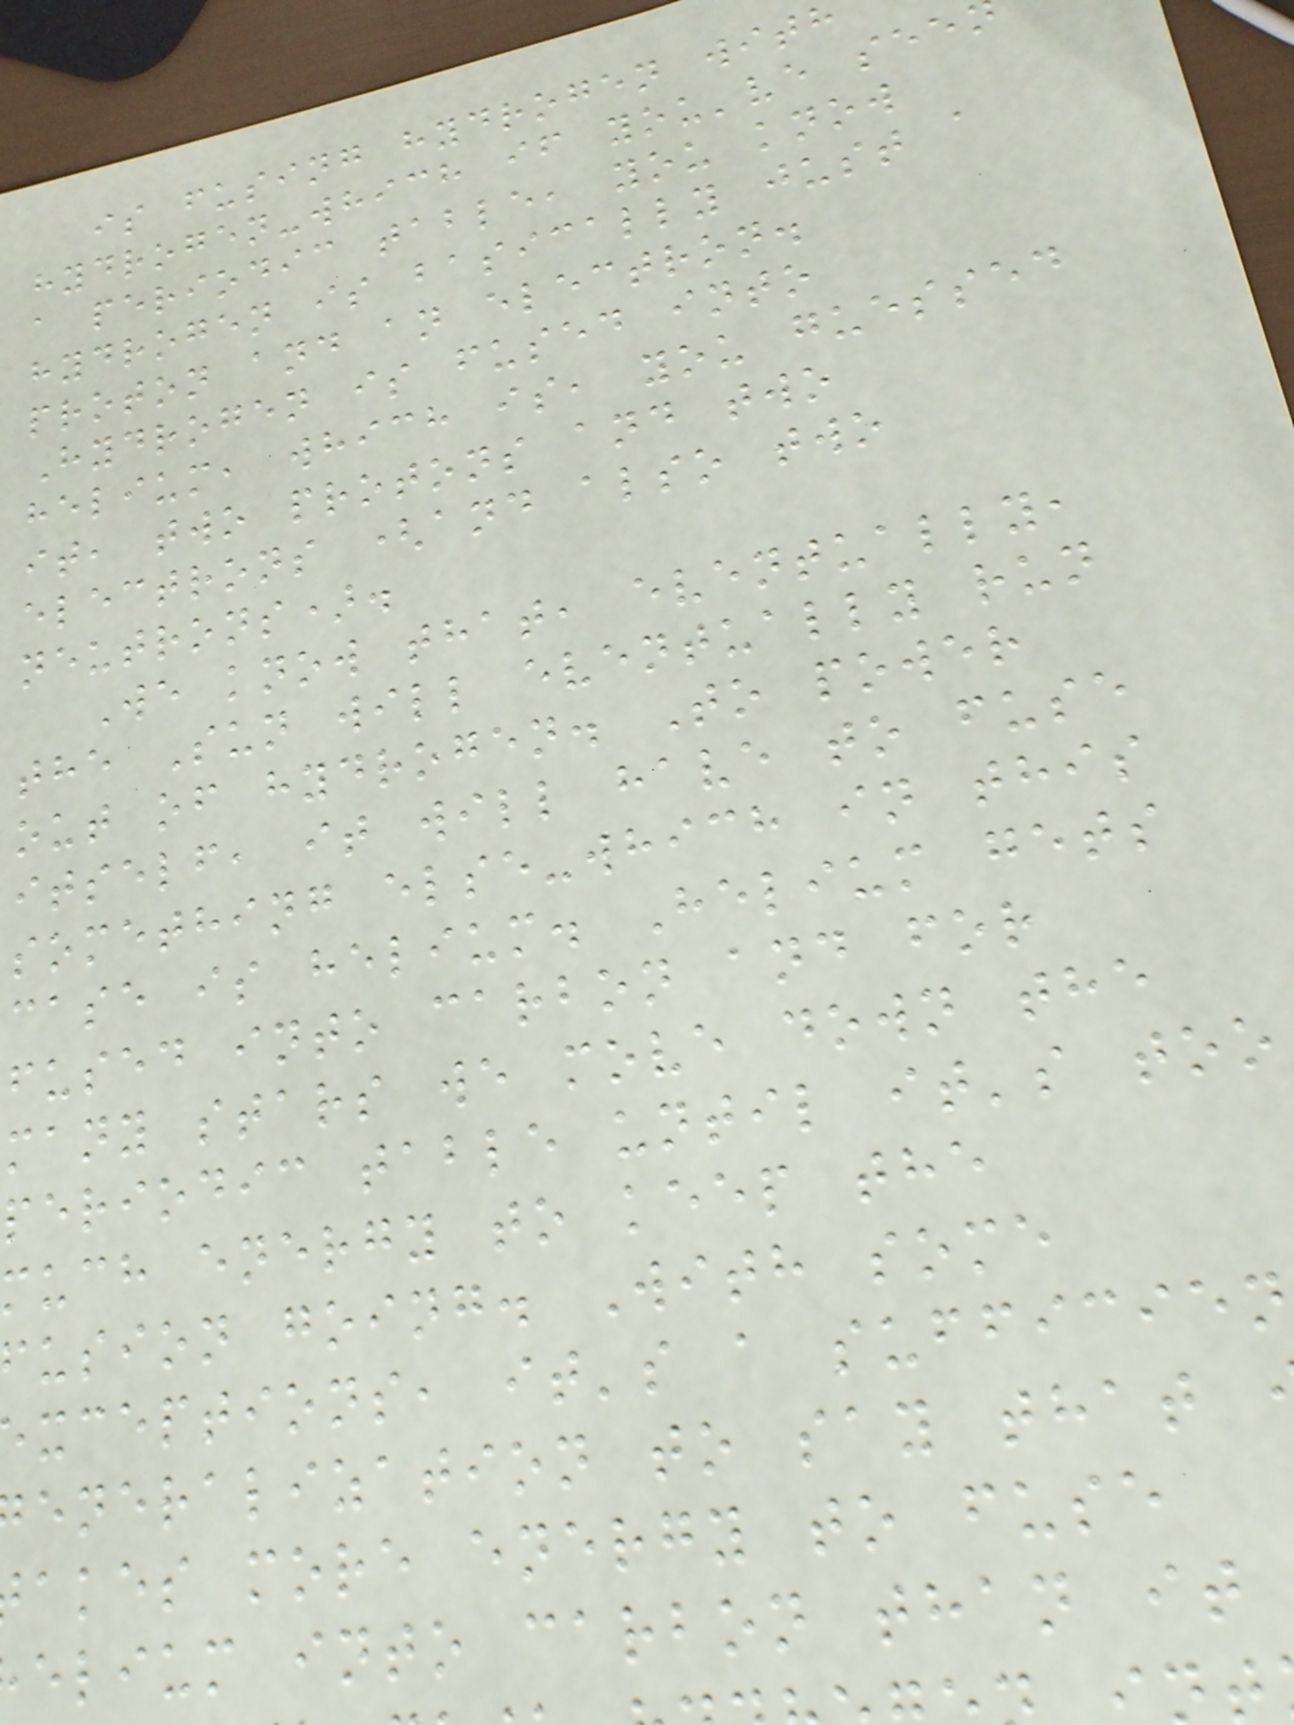is fusing hydrogen with
hydrogen-which if you've see
a periodic table, you know
hydrogen is basically just a
proton and an electron.
Hydrogen is fused into
helium, which is, you guessed
it, two protons and two
electrons (and also two
neutrons).
We know that, eventually,
the Sun will eventually run
out of hydrogen. To power
itself, it will have to fuse
something else-which in this
case is helium. Helium gets
fused into carbon and for
many stars we move down the
periodic table until it's too
much energy to keep the
usion going. With some
xceptions, it's a sufficien
eneralization to say that
akes more energy to fuse
elium into carbon than it
